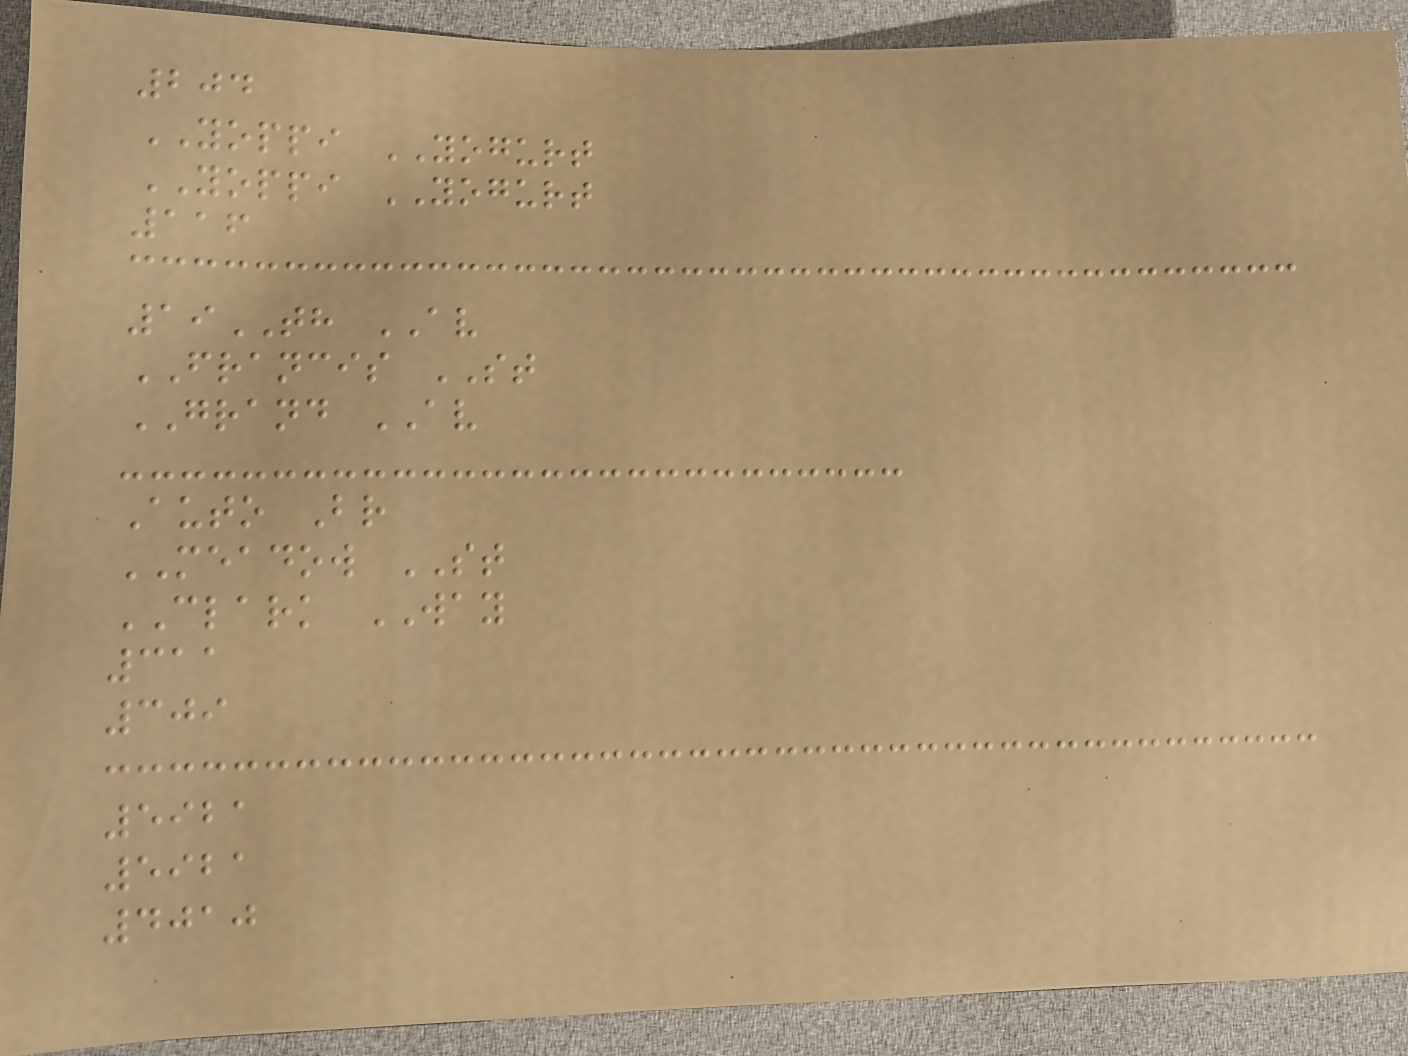204
YOPPI YOGURT
YOPPI YOGURT
116
19TH AV
FRANCIS ST
GRAND AV
Auto Br
MEADOW ST
CLARK WAY
311
309
5921
5921
4010
